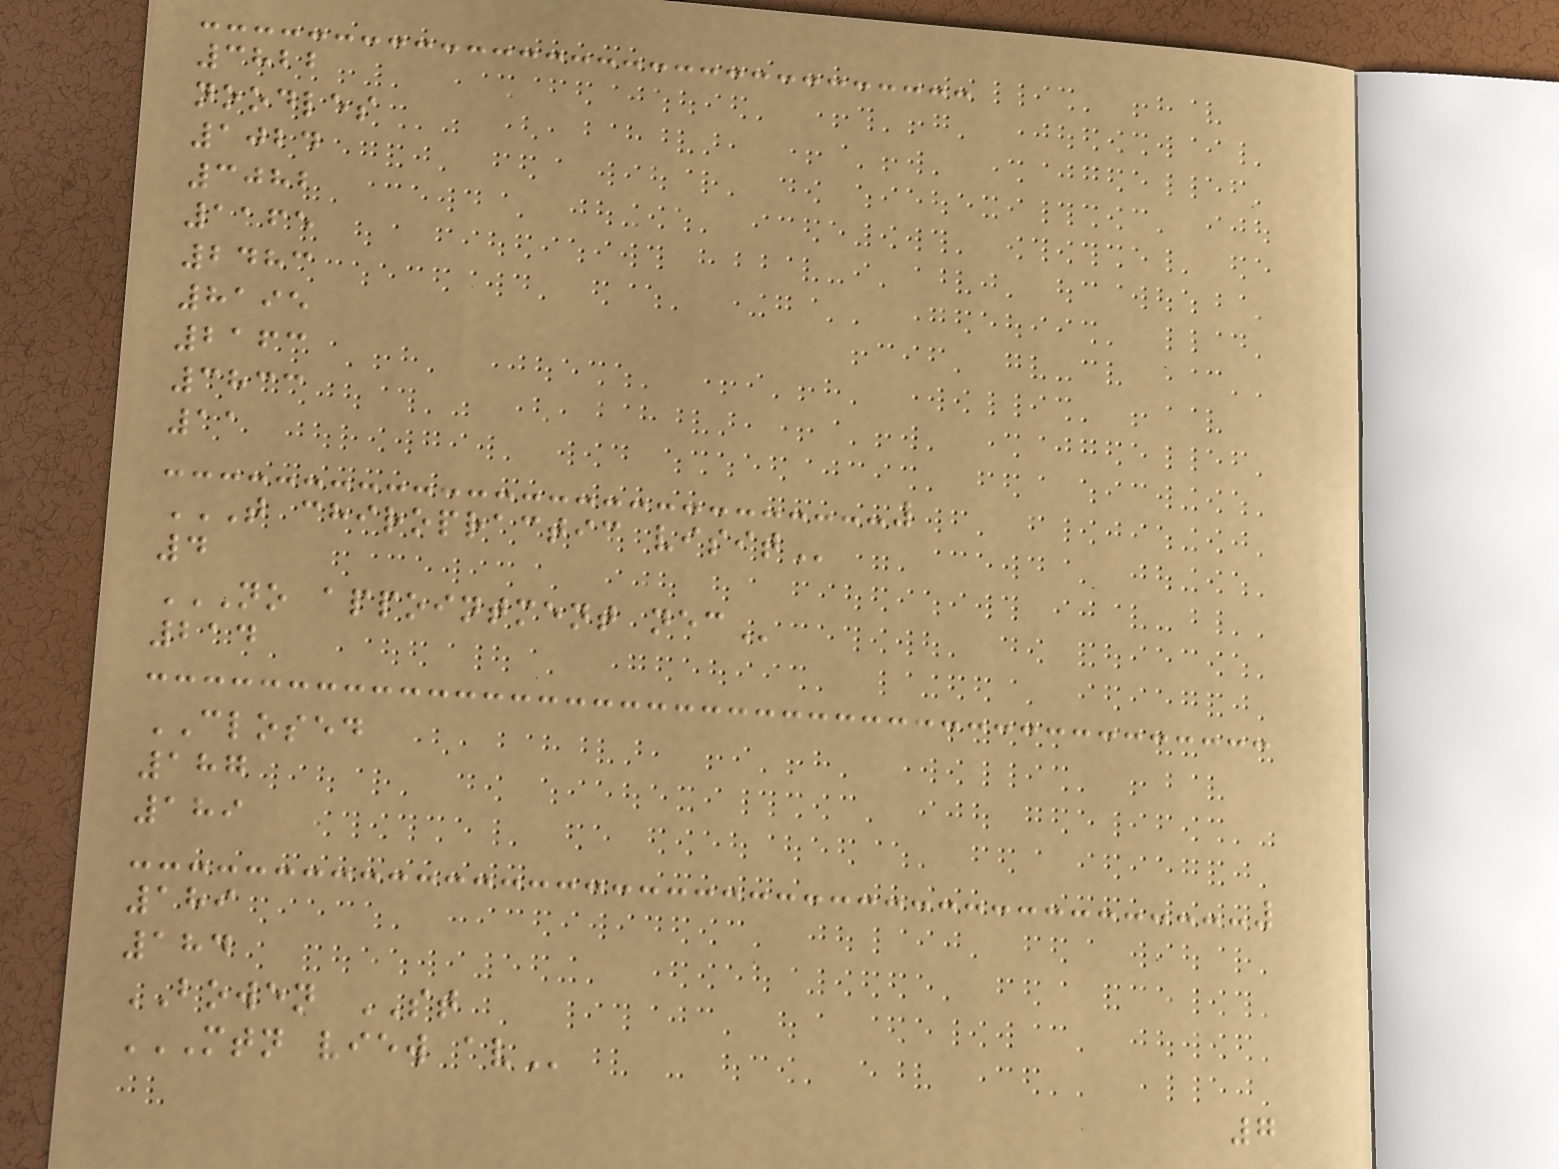3822
noodles
1024
3082
1165
2483
8195
2163
3833
11
T CHIROPRACTIC VISIT
4
NO APPOINTMENT NEC
214
CLOSED
187
189
189
184
BOWEN ST
MTN VIEW AV
7
